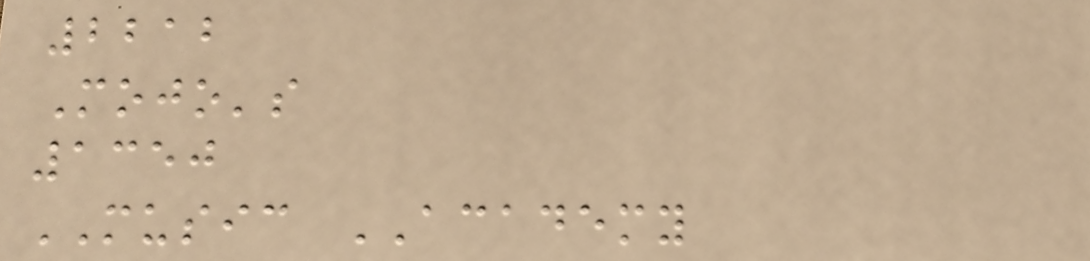2212
Mojo's
1350
MUSIC ACADEMY
